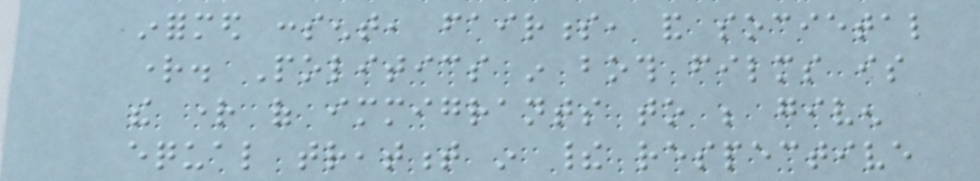informed consent, fairness, and societal
right. Politics in both films is
the right of immigrants to be given
equal treatment in their respective
